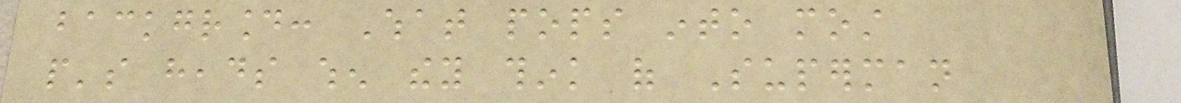background: What pops into most
people's heads when they think of Superman
